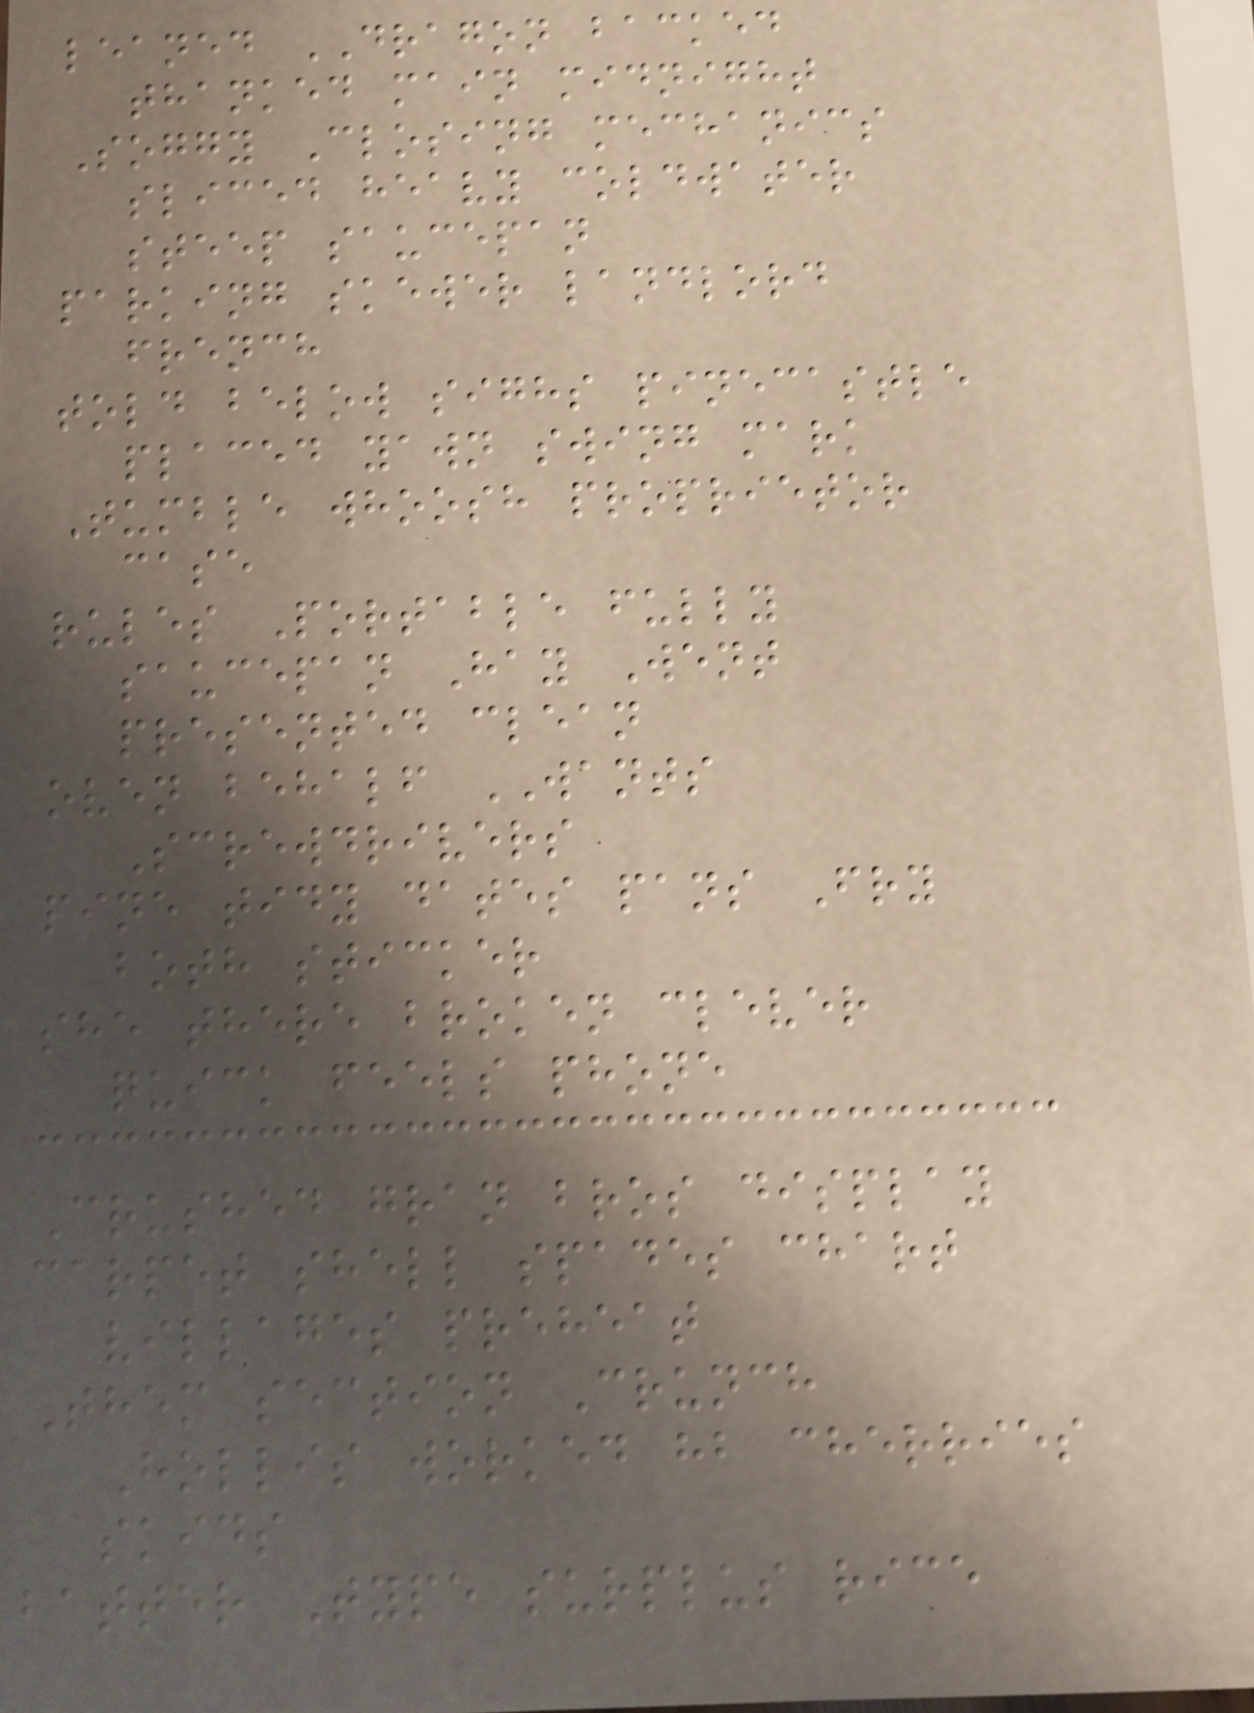leaned DRAGON backed
thanked main midnight
Soggy Closing mechanics
sliced heavy coldwater
steep saucepan
parking skewer landlord
french
told below sighs pinecastle
placed yawn swing mark
Tumble whoosh proprietor
case
rules Portable fully
saucepan Hay Went
presented clean
oven behalf WANTS
Screwdrivers
pine tidy dates pans Fry
both sticker
she there broken clever
quick feels phone
Crushed gran bros display
carpet shell spades chart
villages preheat
Them section Crunch
Hollis worked hb cherries
skids
batter Type surplus rice
